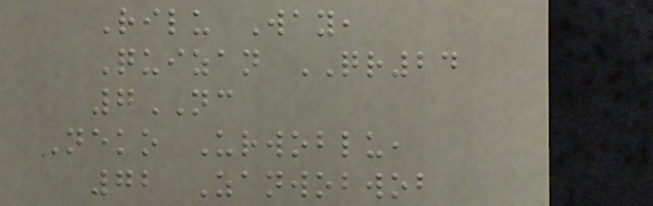Rilu Way,
Quizan QR24
7NC
Neko Urwoblu,
72 Zanwobwob
